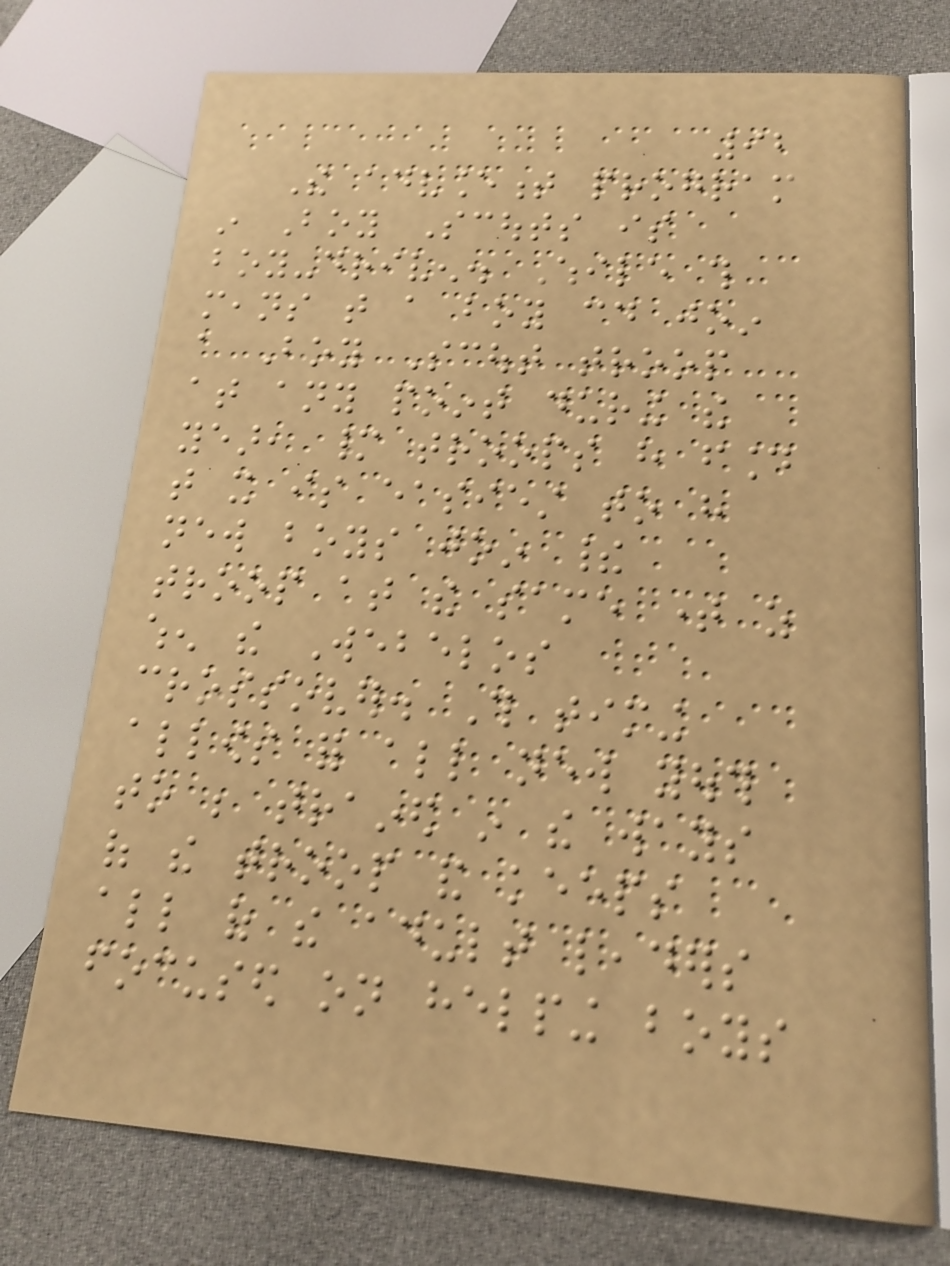92
The advancement program
in Boy Scouts is
boy-driven. While this
means that a boy could join
a Boy Scout troop
at any point during the
year, many troops have found
that it is easiest to have
new boys join their
troop at the same time as
when the Webelos
crossover. This timing
allows for all new youth
to be trained in the ways
of the troop and keeps
all of the adult leaders
focused on helping boys
